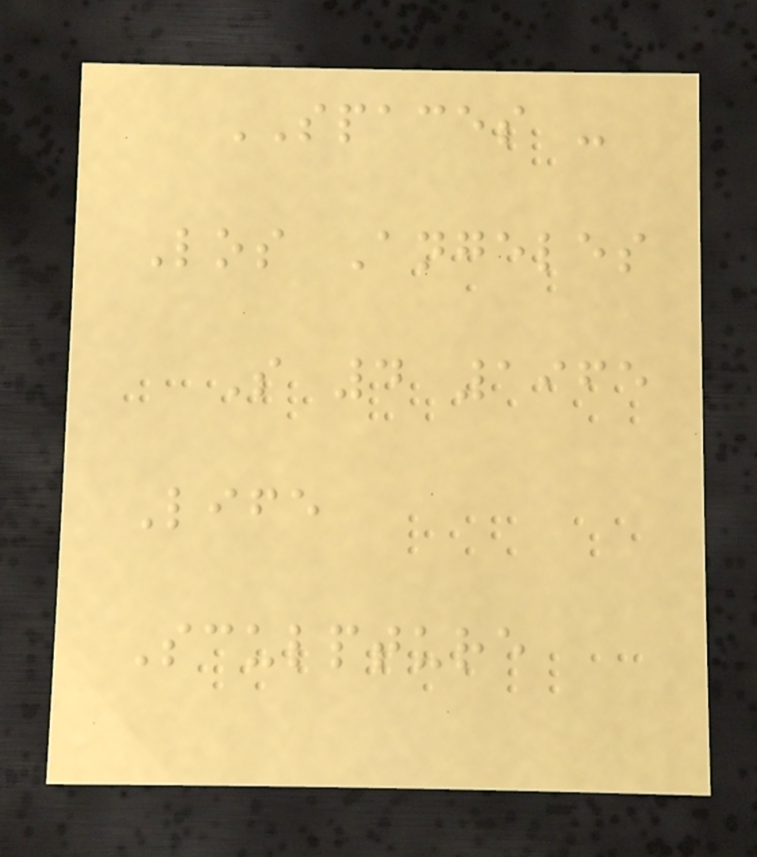SPACES -
Los Angeles
S 4 1965
Life
Sculpture
